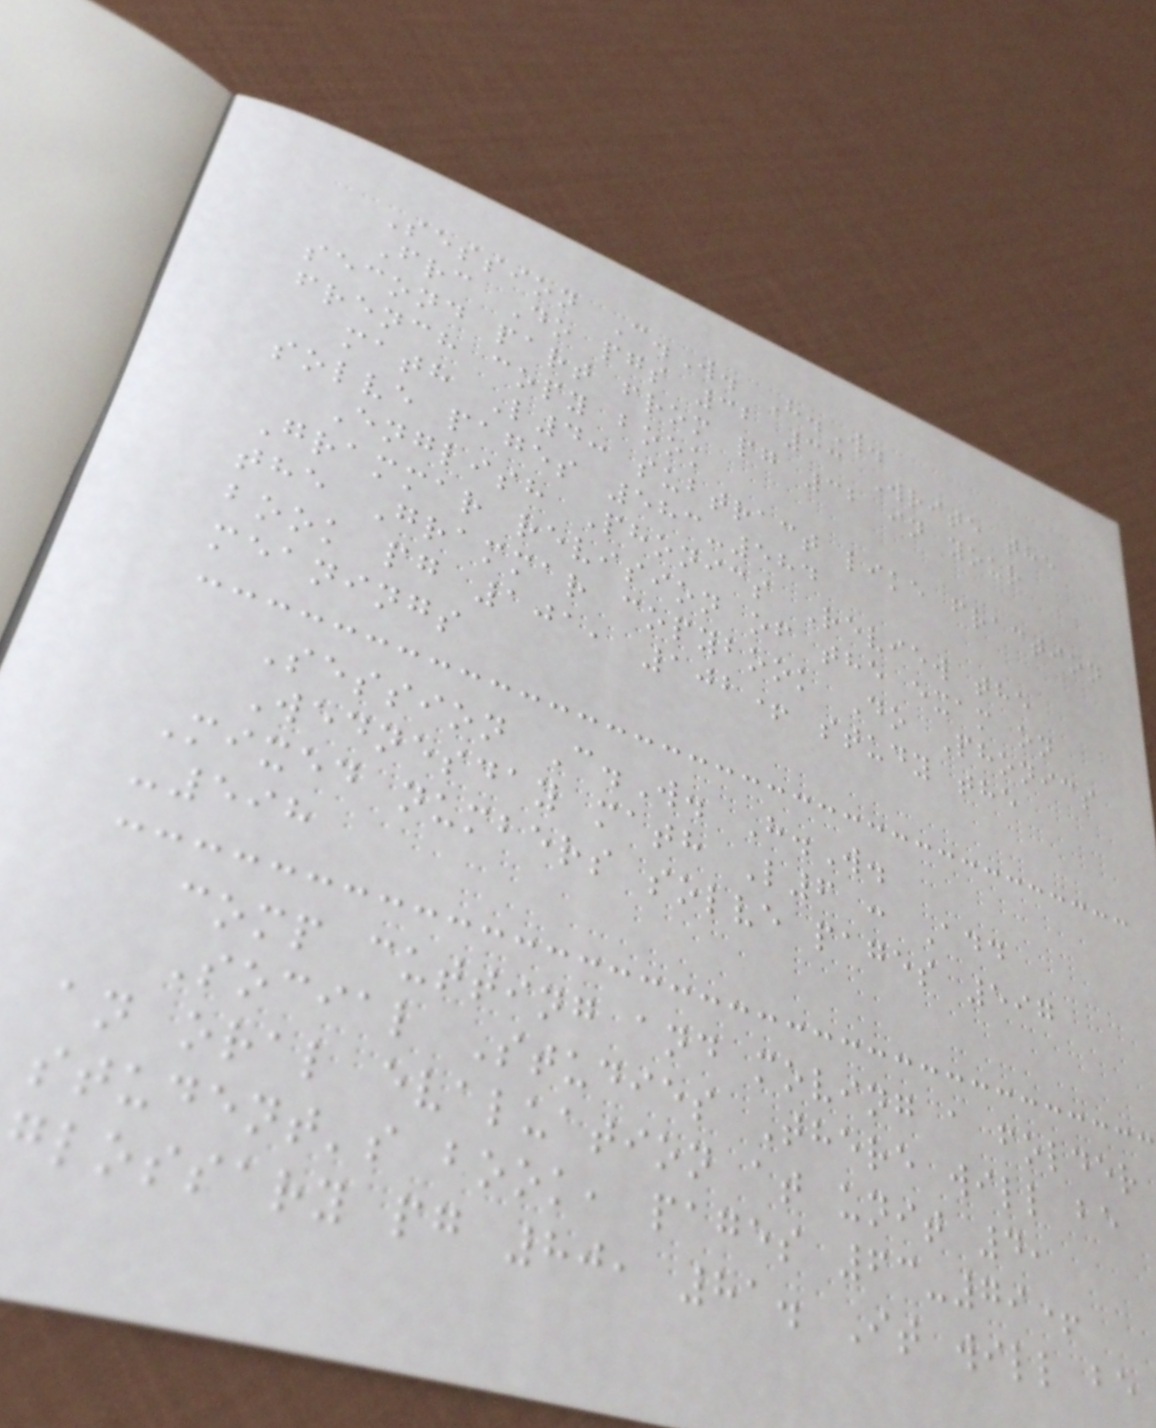Session C.W. H.W.
Frc Do pgs 32 33 Write the
second part from pg 32 in your
french copy book
math L4: subtract like fraction
solve pages 583-584
English Phonics Review the
Grammar revision of the exam on
the Grammar copybook Do Phonics
book pg 101, 102+ study the
meanings
Session C.W. H.W.
Wednesday math L6 : Add
Mixed numbers solve pages 597
-598
comp cutting and moving a folder
Social Studies There will be
an oral evaluation at unit 4,
student's book, pages 63-79+
glossary pg 80, 81. It will be
